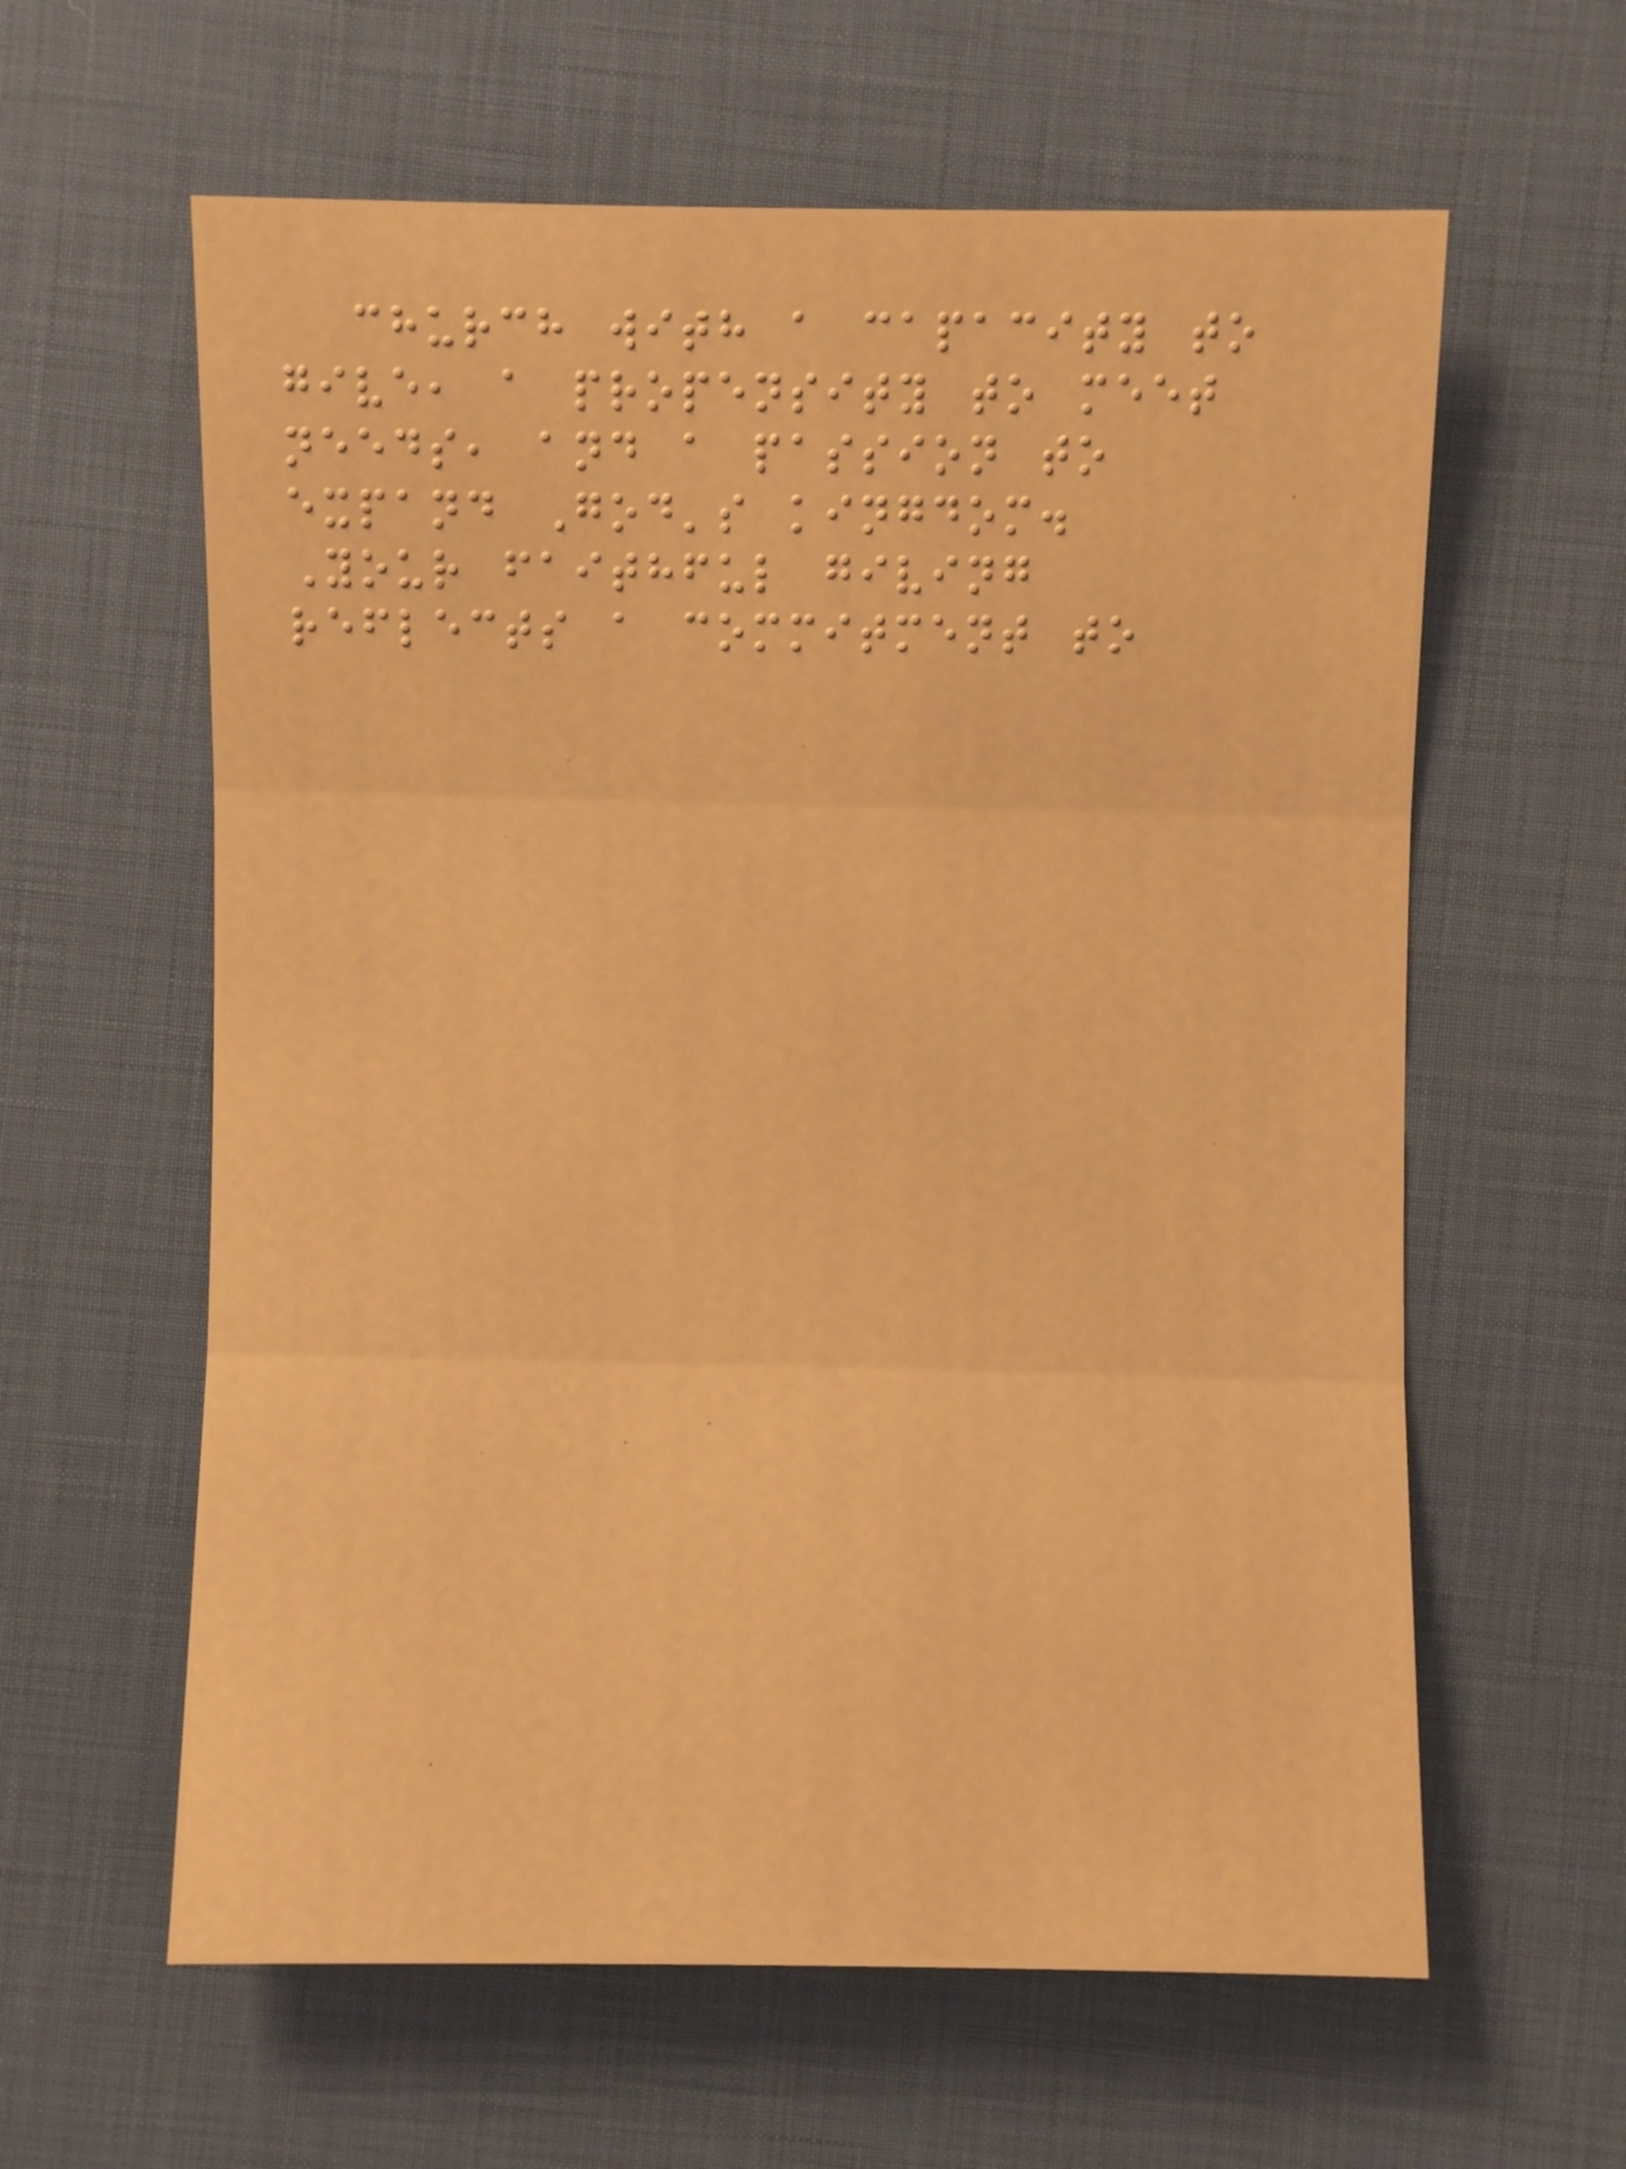church with a capacity to
give, a propensity to meet
needs, and a passion to
expand God's kingdom.
Your faithful giving
reflects a commitment to
